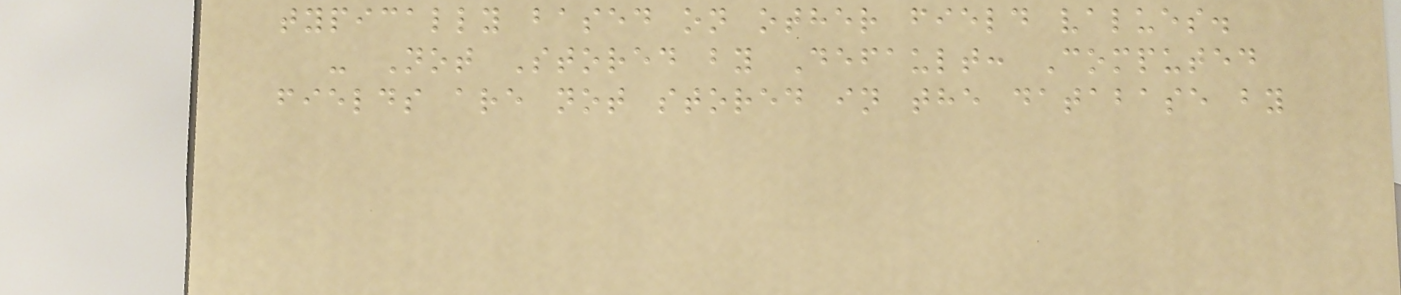typically based on other field values.
- Not Stored by Default: Computed
fields are not stored in the database by
